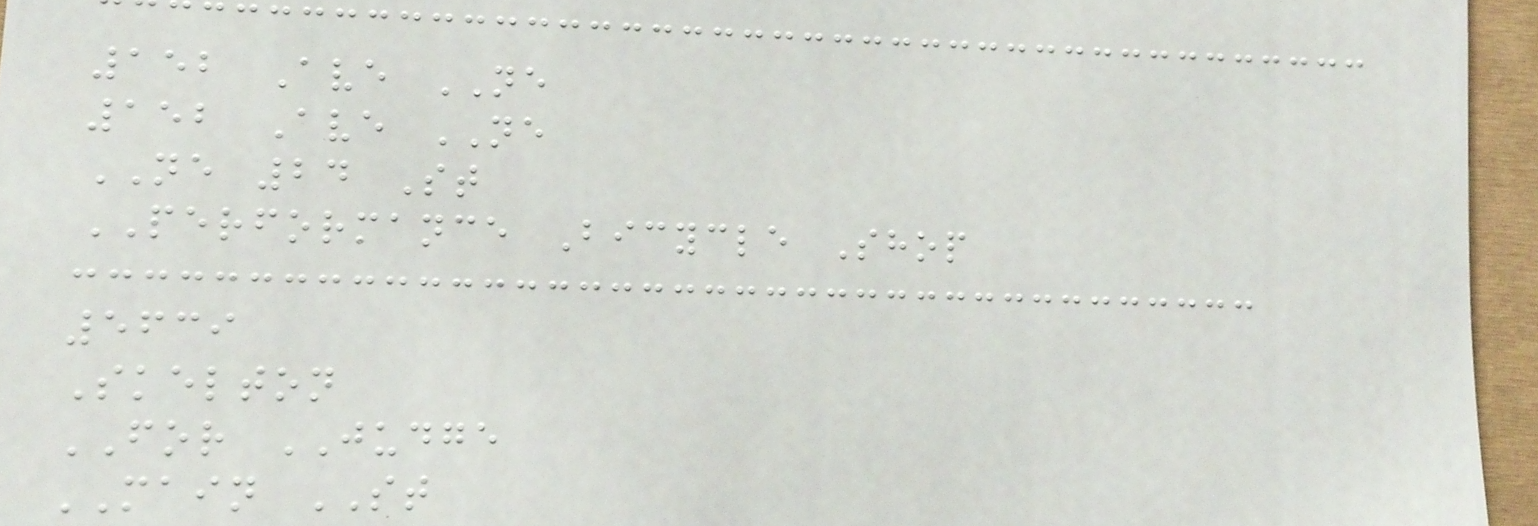152 Ave NE
152 Ave NE
NE 24 St
PERFORMANCE Bicycle Shop
5639
Skelton
FOR JUDGE
MAIN ST
